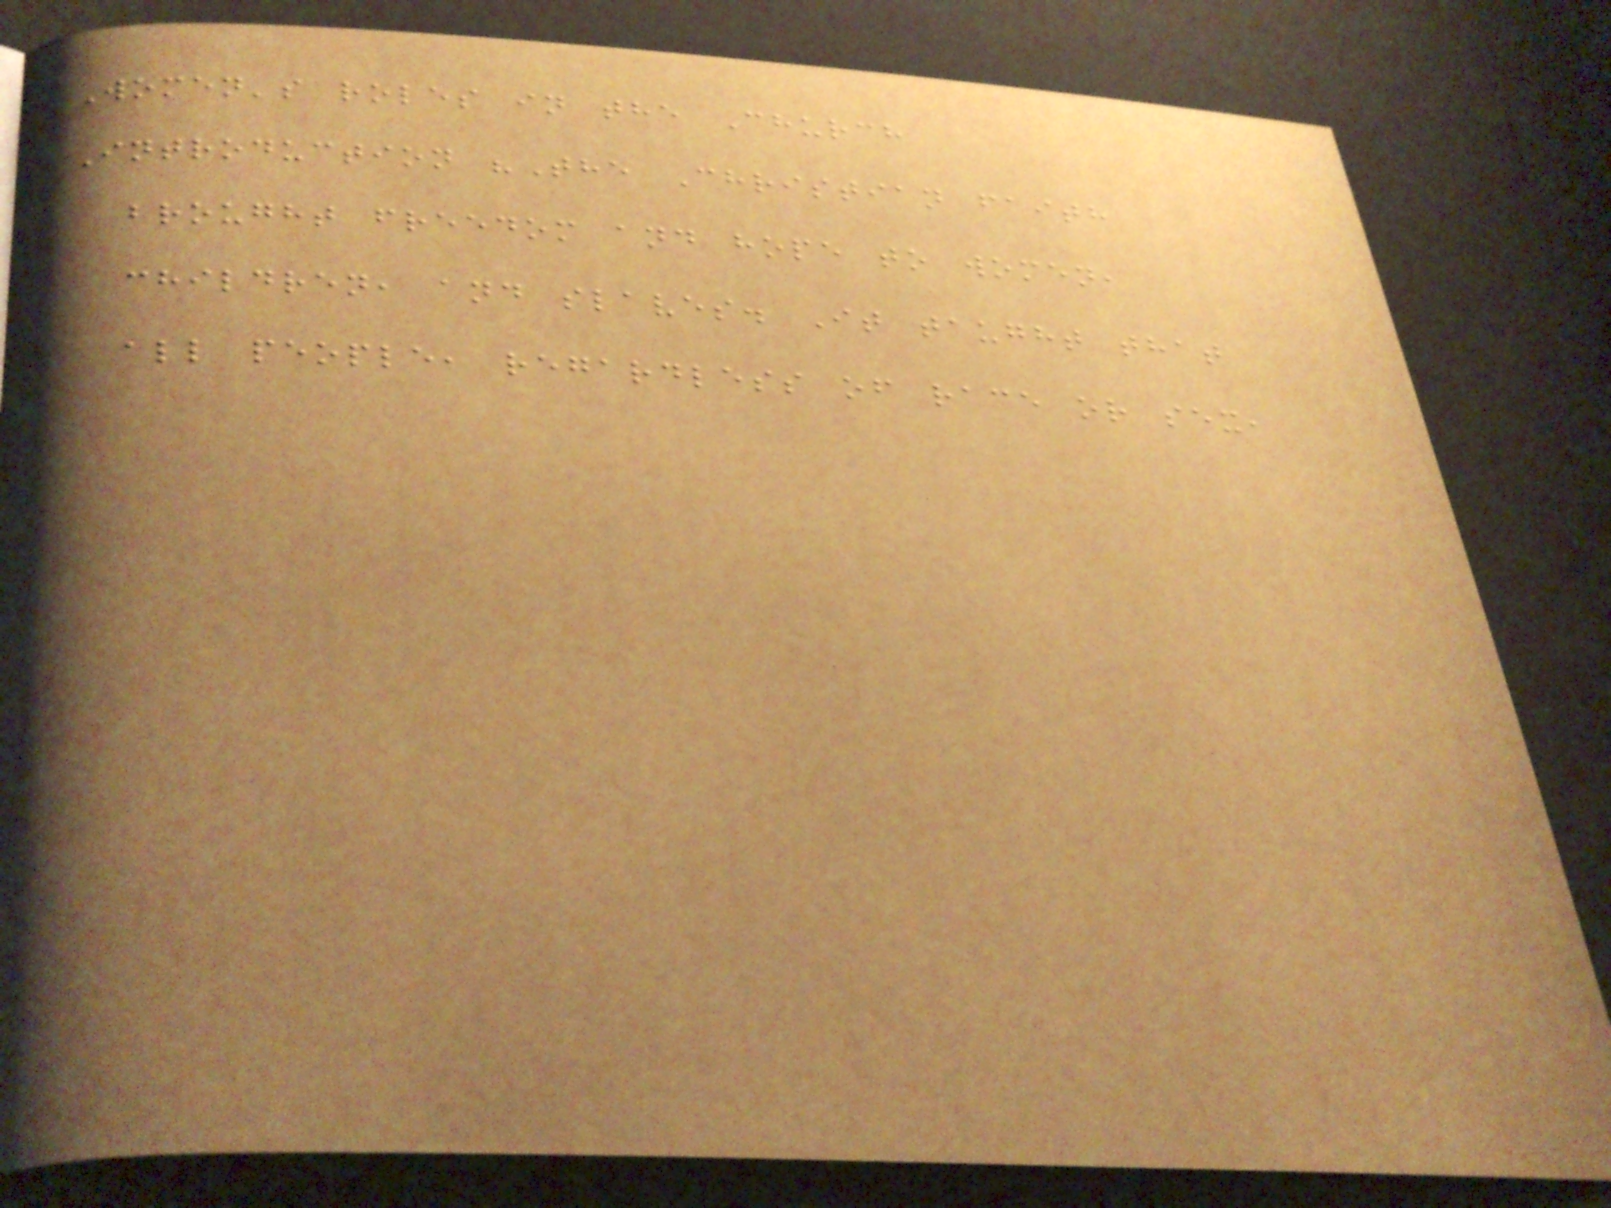Women's roles in the Church
Introduction "The Christian faith
brought freedom and hope to women,
children, and slaves. It taught that
all people, regardless of race or sex,
